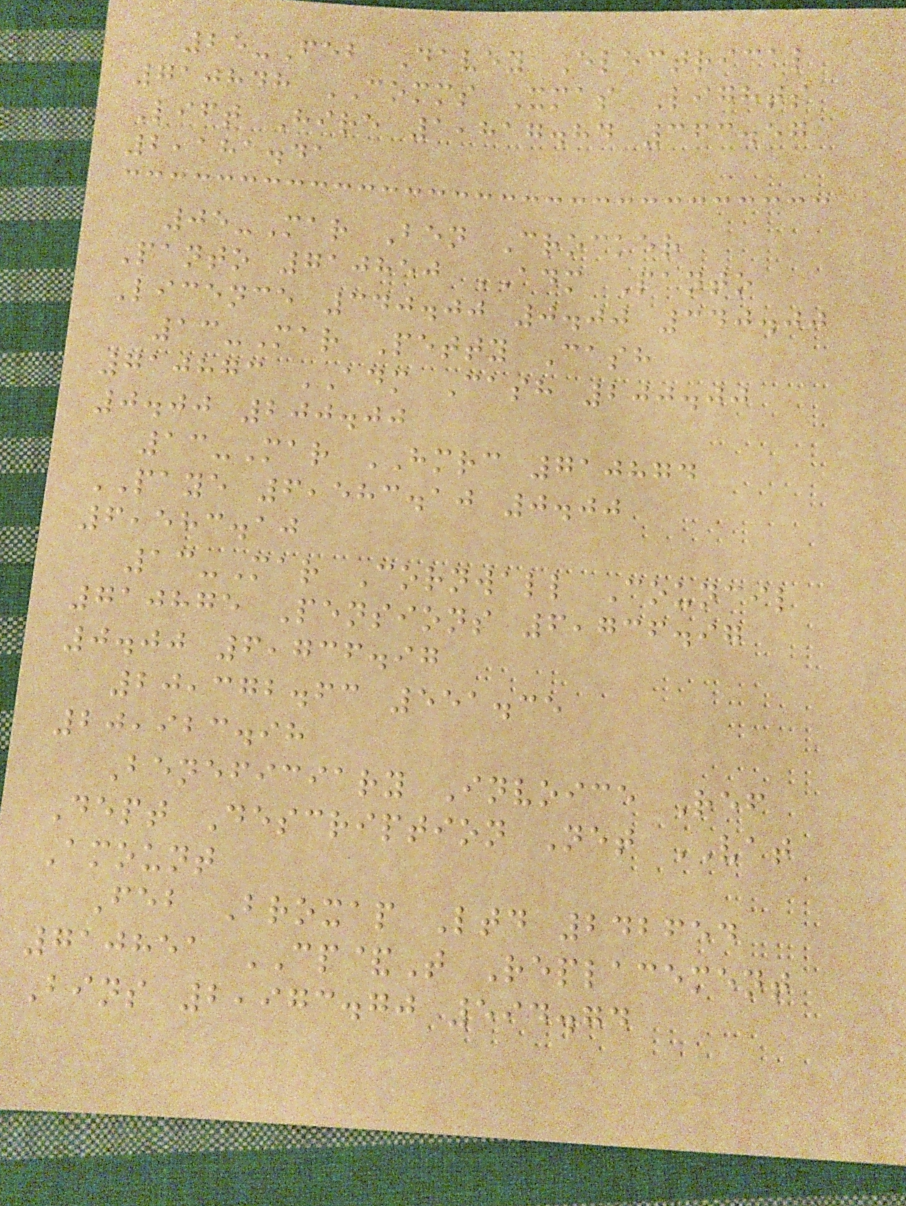25-Feb Davey Electrical
710848 COMMS Xmas Lights
Lift Hire 1,817.84 363.57
2,181.41
05-Mar Ben Crocker
Panto 710850 ADM Panto
Licence 340.00 0.00 340.00
13-Mar Petty Cash
710873 ADM Cash 200.00
0.00 200.00
13-Mar HMRC 710874
PAYE 6,583.10 0.00
6,583.10
13-Mar Cornwall Council
710875 Pensions 6,736.97
0.00 6,736.97
20,372.63 551.35
20,923.98
Beneficiary Invoice Ref
Dept Description Net VAT
Amount
Feb Broxap Ltd 242654
710851 CP&T Replacement
Bins 2,973.70 594.74
